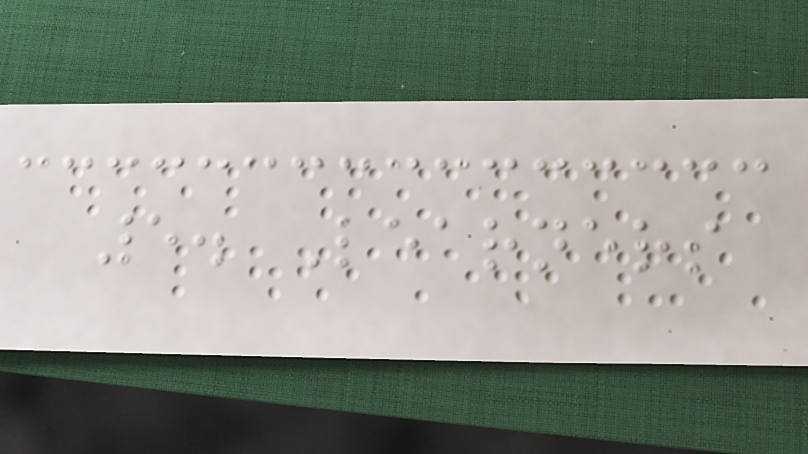5. Learners
